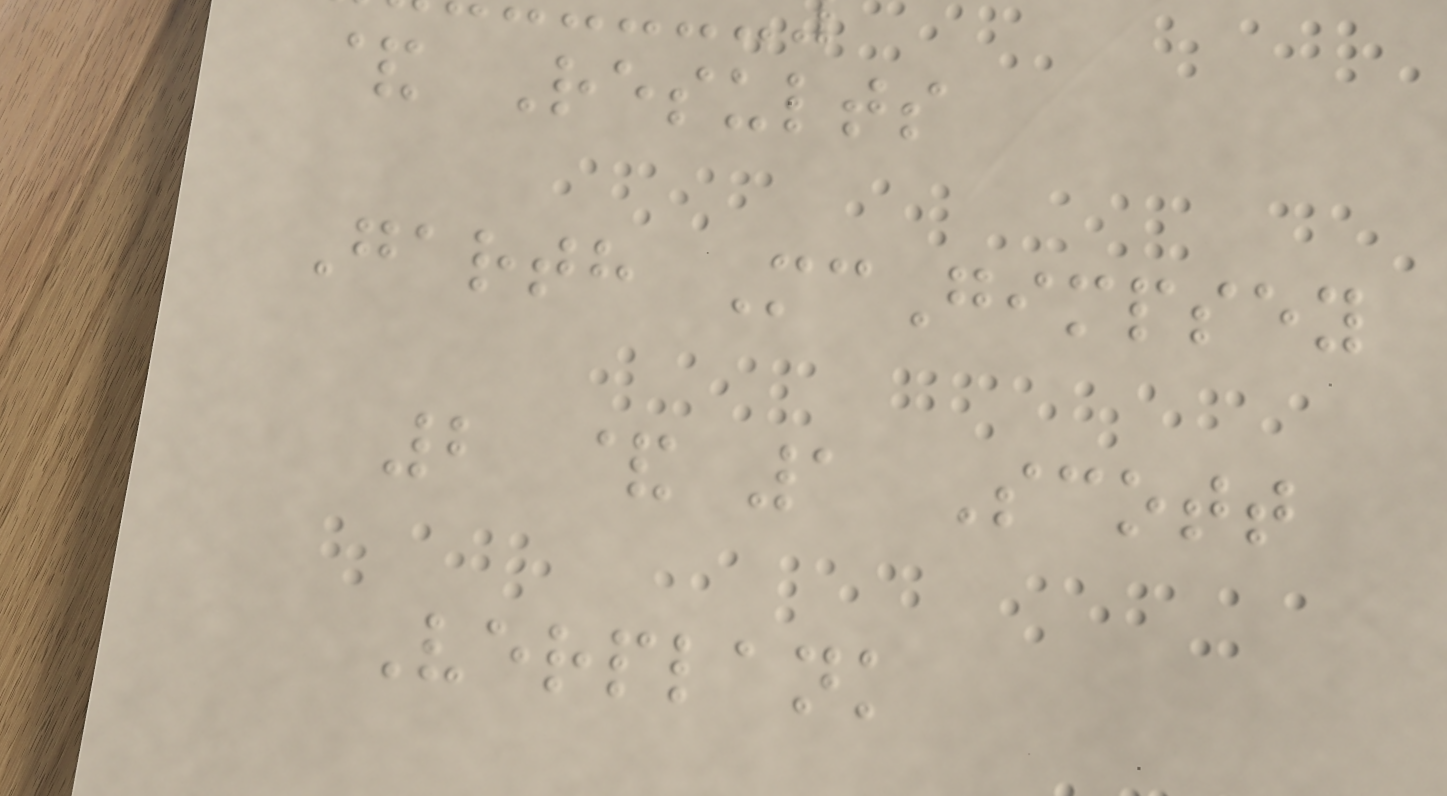& Results
Garth McGimpsey
2 & 1 Scott
Verplank
